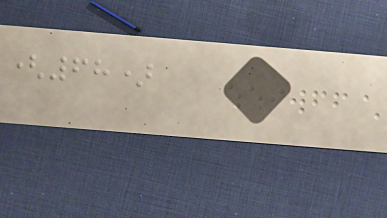(68)
